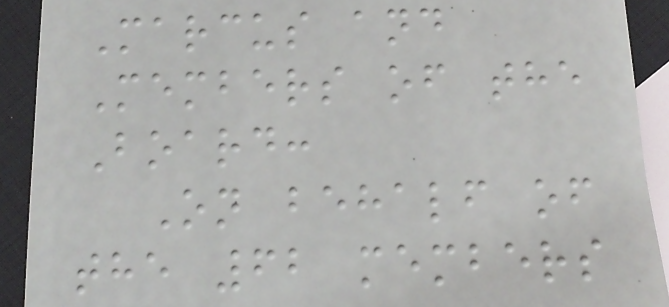Marcus and
Members of the
Board:
On behalf of
the 62 members
